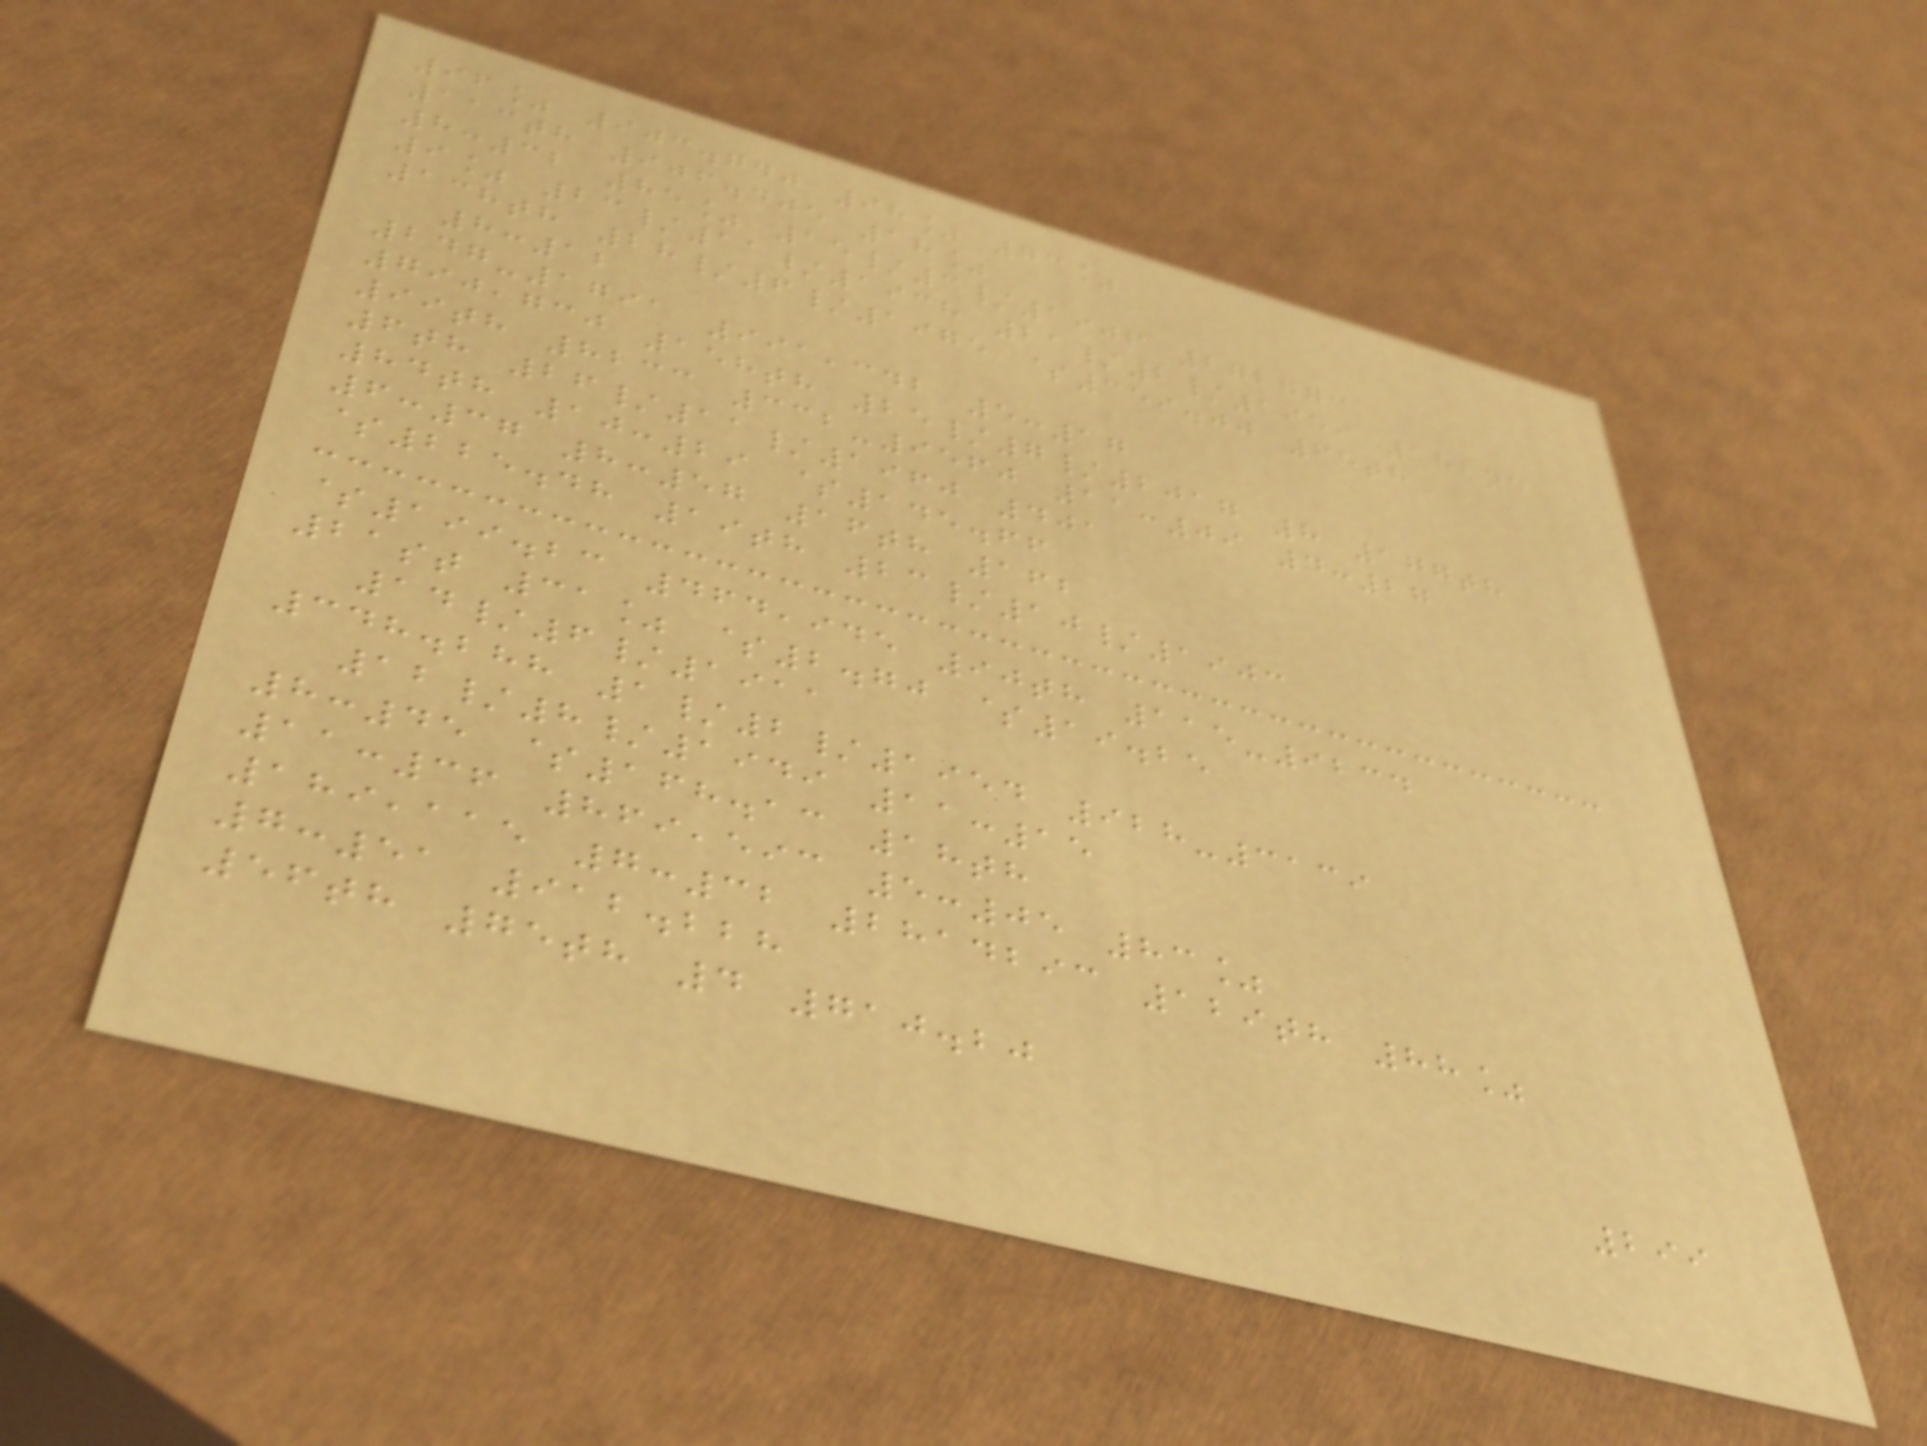96% 903.740 98% 73%
113th 906.405 18%
8:32 85% 15/3/1906 272773
9% 23/11/1938 21/2/1959 182nd
138th 28/6/1975 $359.00 65th
8:12
247-1791 991,342 5:17
790,730 158th 25/7/2017 8 177th
99th 8233 332-9560 11:09 4:27
6th 26/11/1960 401
84th 10:29 $145.66
6:37 8:57 16th 162
$225.48 19th 23/10/1903
$199.23 464,945 90th 115-9234
21st 31% $2.70 $19.25
14/6/1911
348.288 1/2/1954 928-3139
12/8/1949 11:15
8:45 $168.13 18th
11:36 869,593 5:05 83%
189,115 7:32 2814293 129th 88%
7:51 912.228
56th 75th 4 710.20
299
